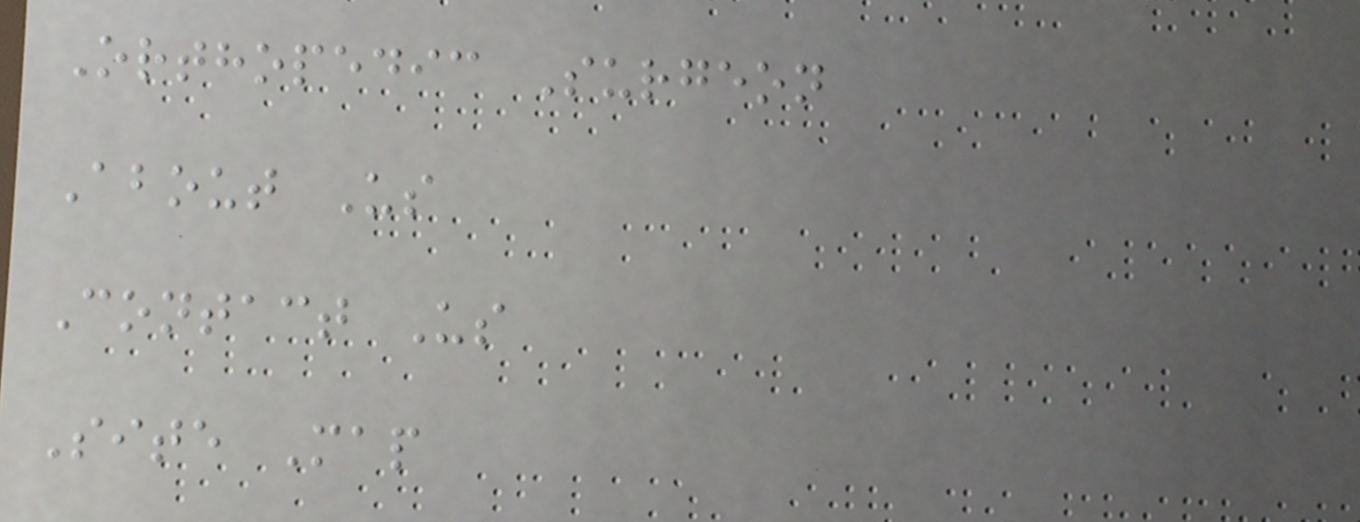Orthopedic Surgeon
About Us
Contact Us
Site Map
